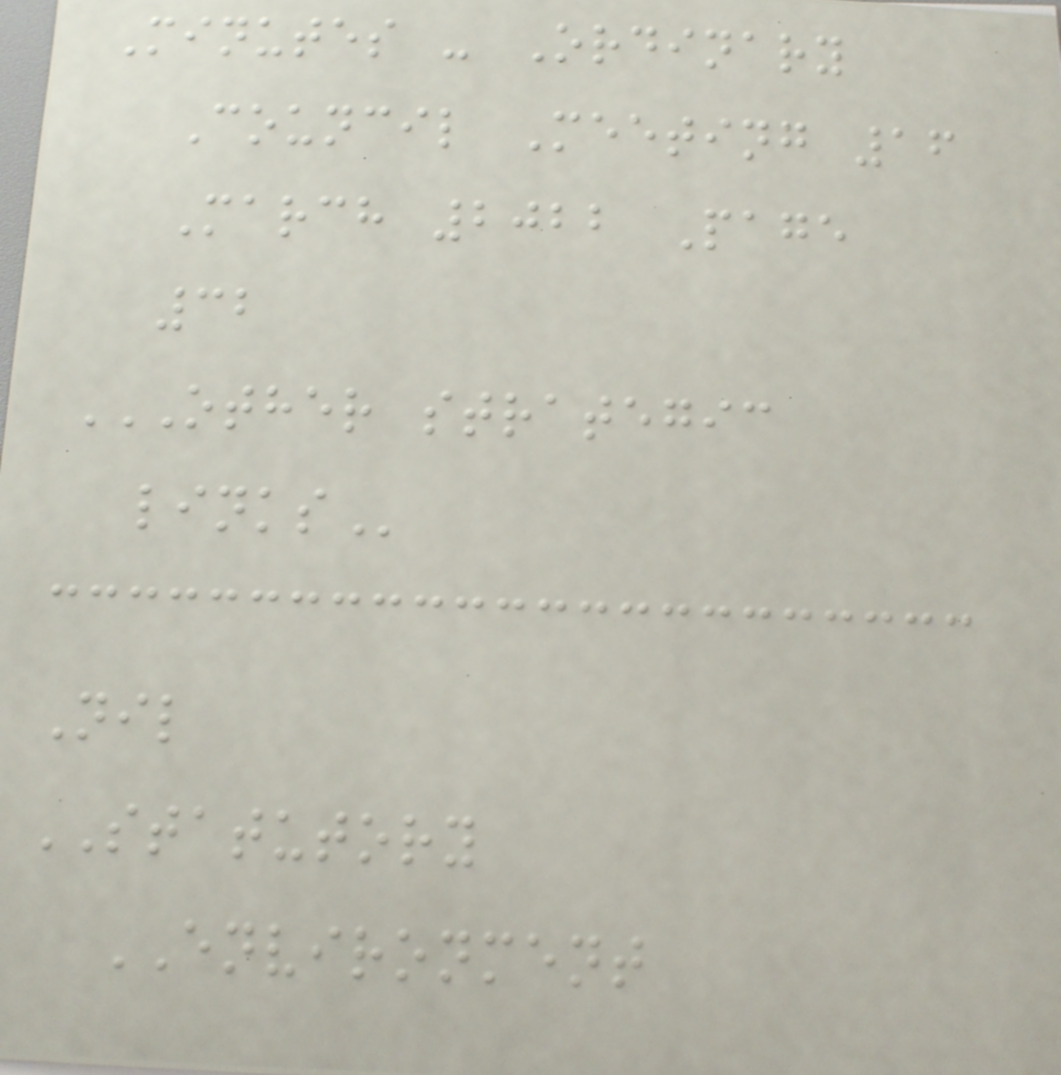Minutes - Ordinary
Council Meeting 16
March 2022 Page
32
OTHER STRATEGIC
LINKS
Nil
STATUTORY
ENVIRONMENT
